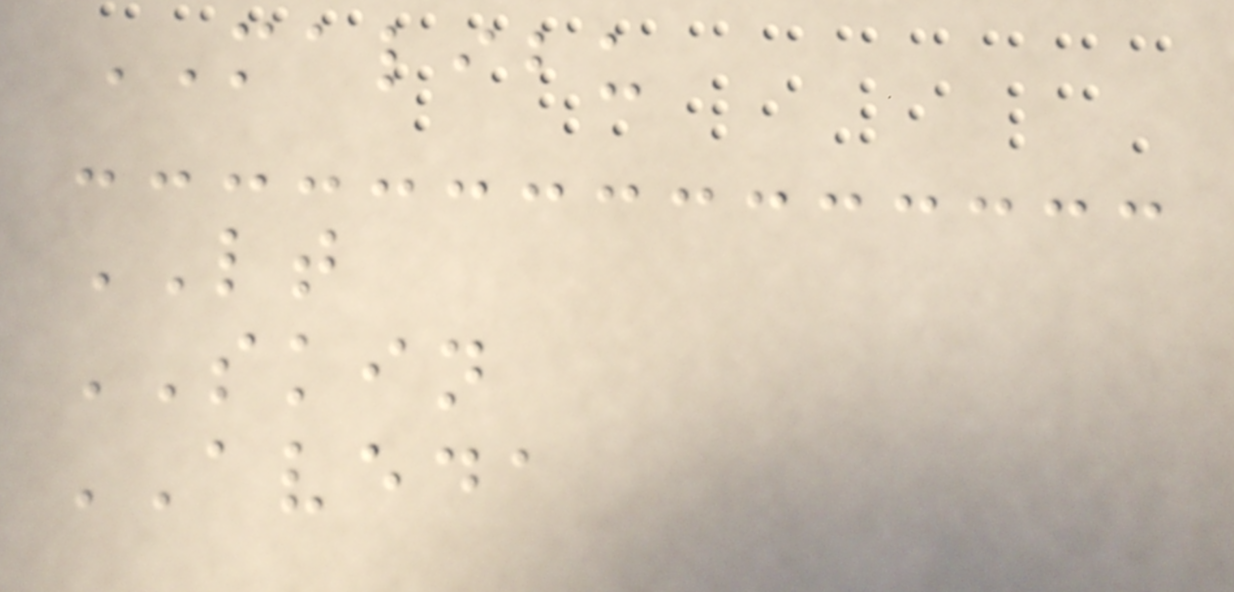MALIBU
LT
SKIN
AVEDA
